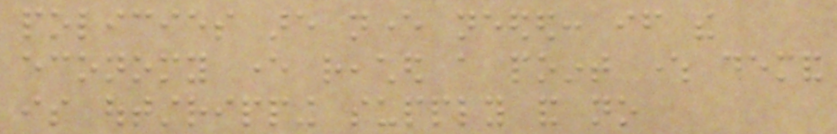policies are never needed: if the
economy ever reached a point where demand
is outstripping supply and no
